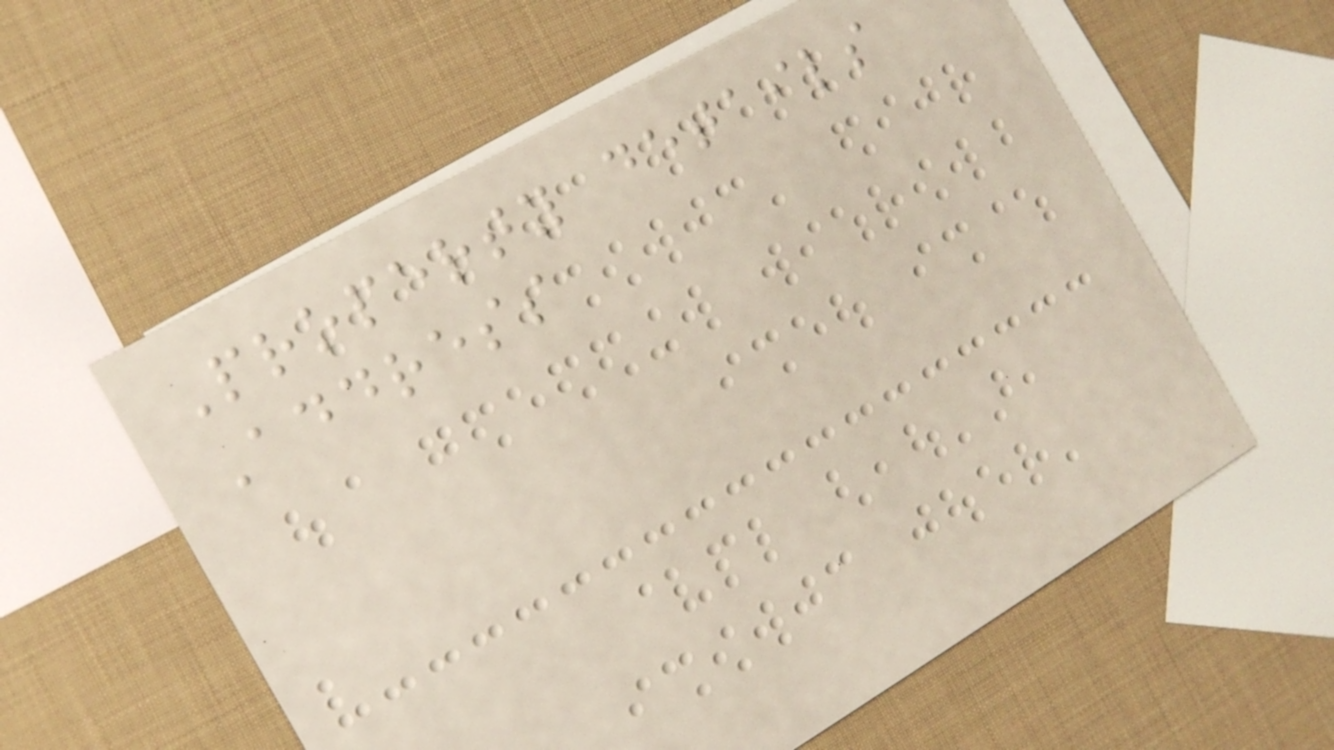Property details
Address
